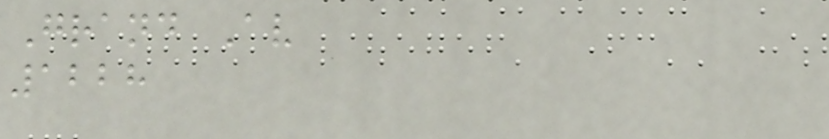Grand Av
1228
